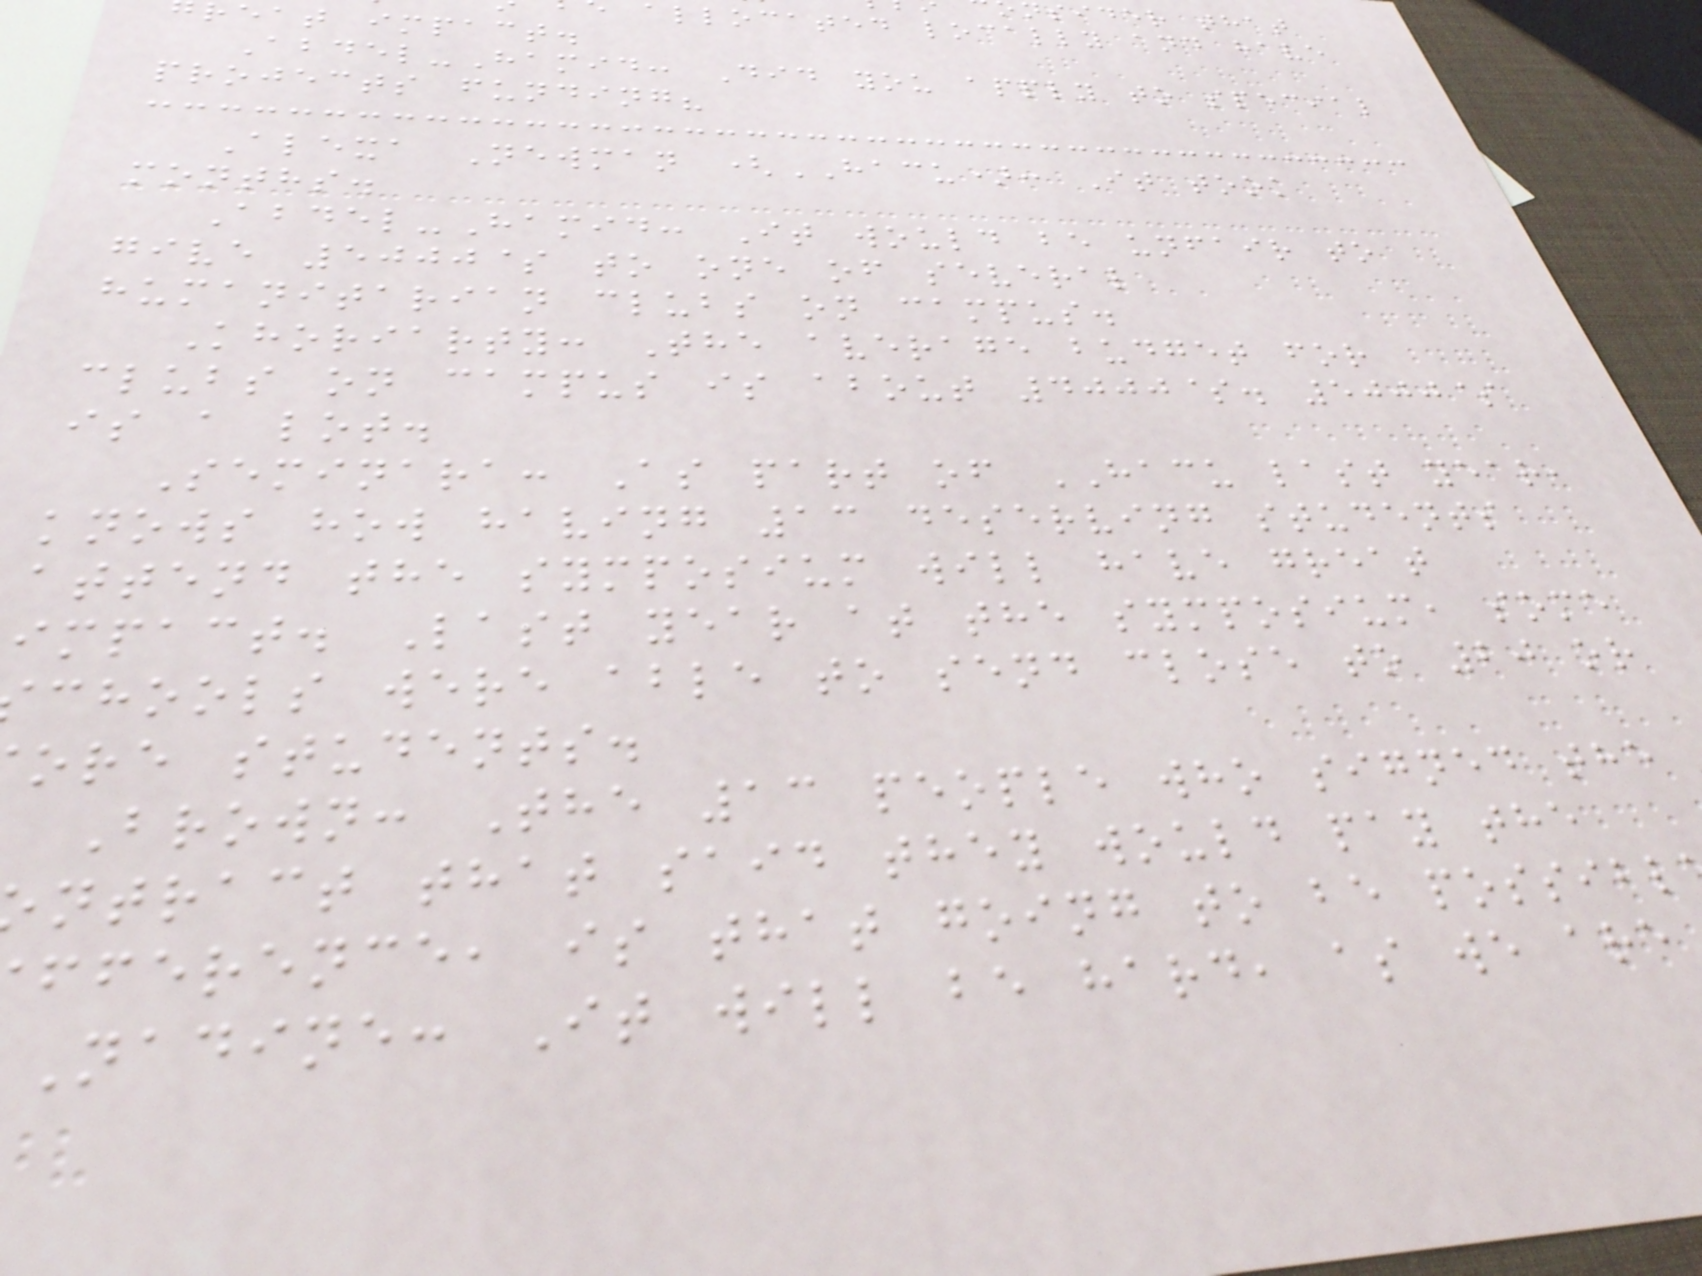nsider that
allocated locally and have
eat impact.
Abdel-Hamid: Did you apply to special
projects funding?
Alexa Newman (HACU): It took
months.
Abdel-Hamid: It would be unfair to
give 5000$ to one of several
humanitarian clubs on campus.
Khoriarty: The average budget for
clubs on campus is about 4000$. 5000$
is a lot.
Seminara: As part of HACU last year,
knows how having 13 deserving students
attend the symposium will have great
impact. Last year at the symposium, some
chools were able to send close to 20 or
ore students.
Brown: The 13 people who signed the
ntract that said they would pay the
fference, is that going to be possibl
Nadine: It will be hard, as we are
